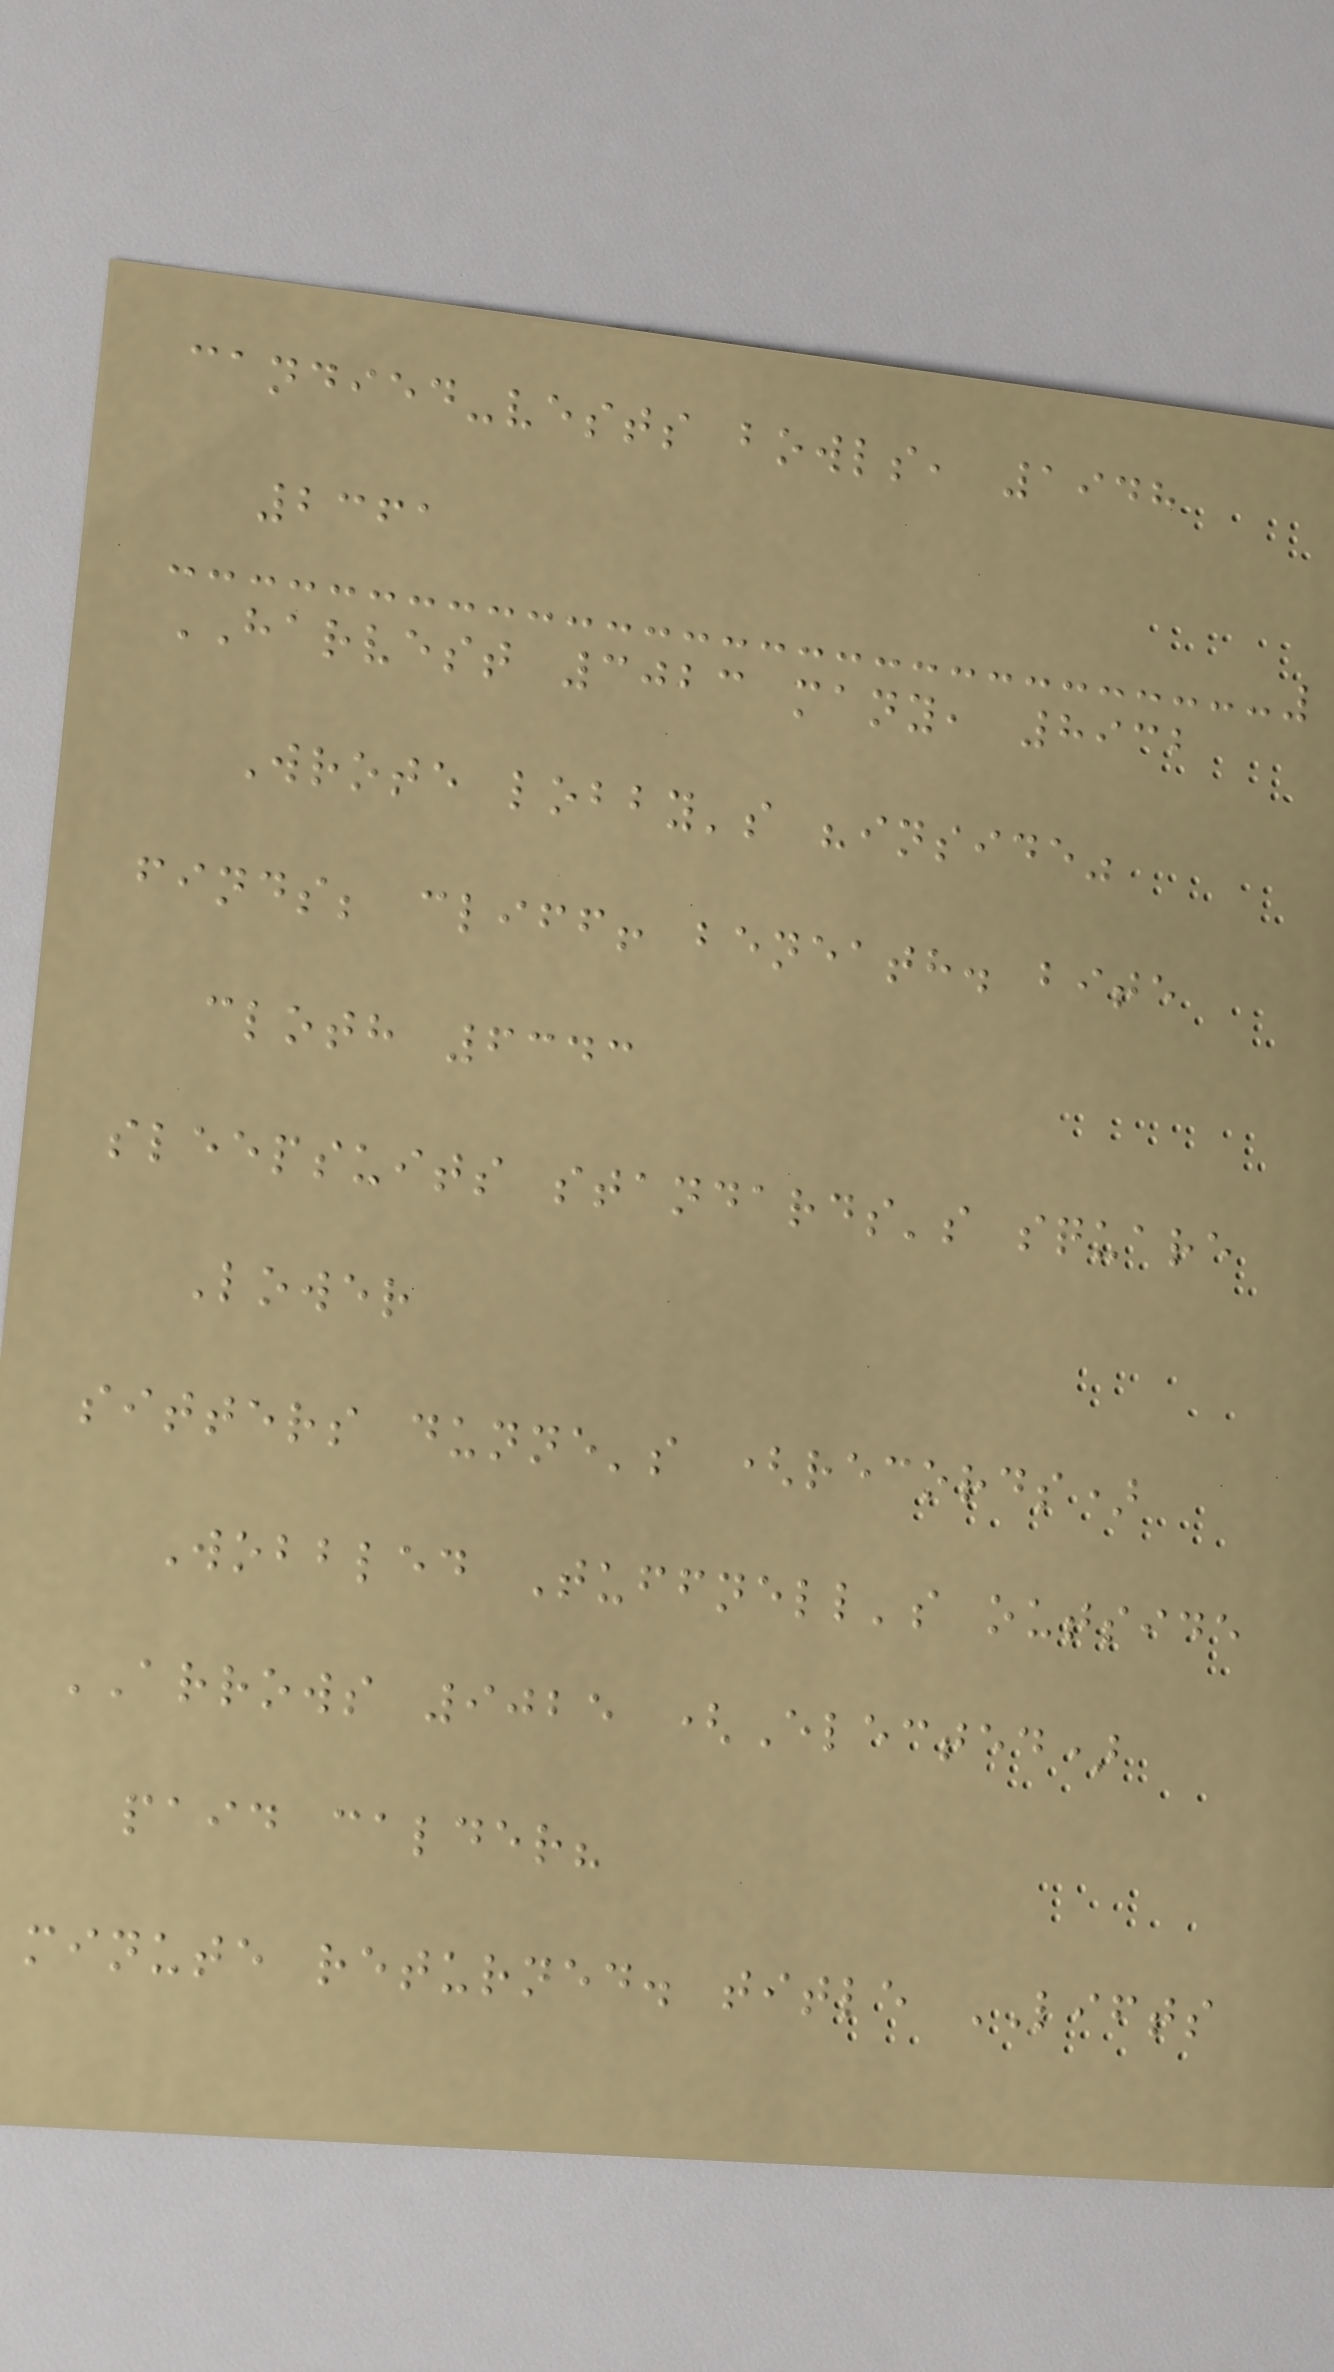candied-vests bowls, 1948
2361
HARVEST 3023 many, 8932
Wrote lobby's "inside"
finds; cliff! beneath. bite
cloth 6343
sleepsuits standards's square
Lower
sitters dunne's (records)
Wobbled Tuffnell's outside
ARROWS 9025 (Elected)
paid calder?
minute returned. title LIFTS
